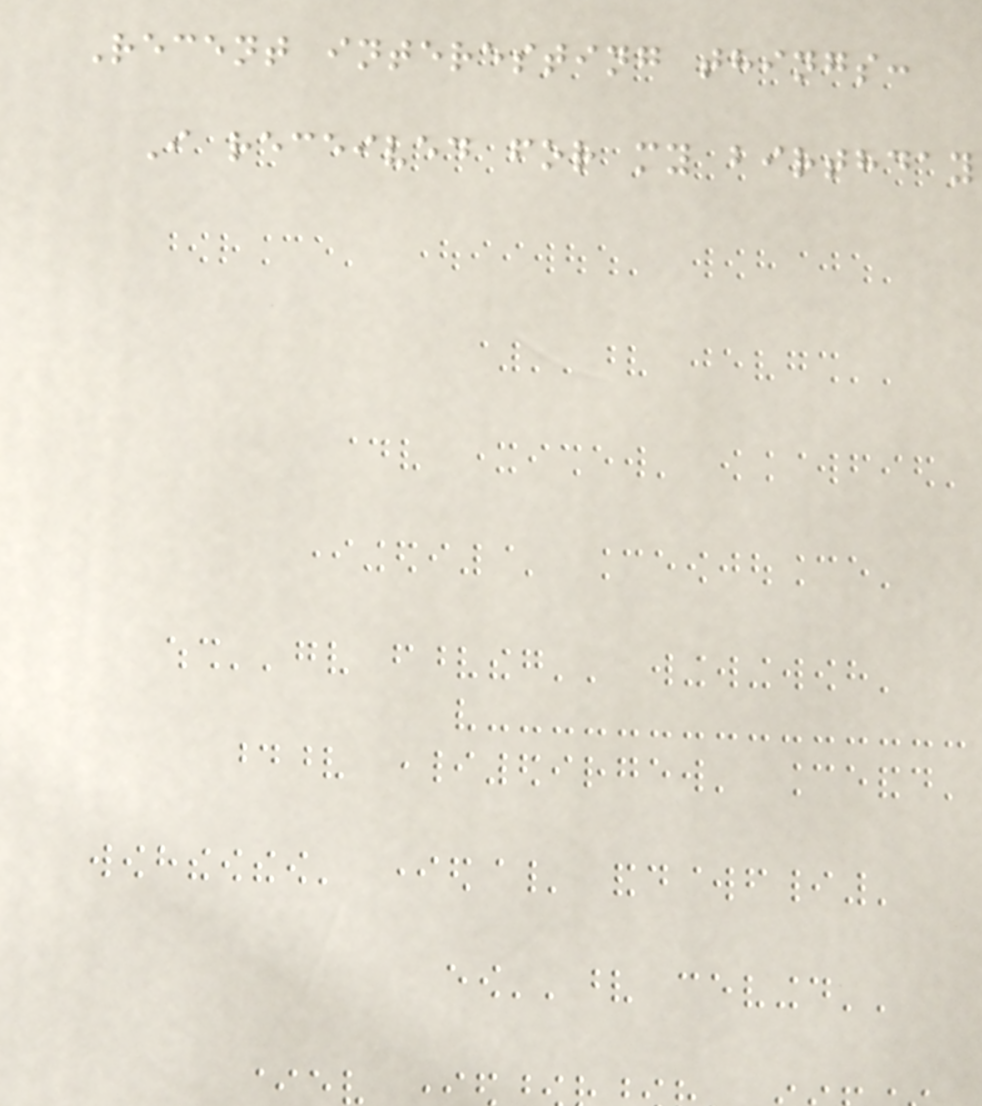Recent interesting things:
I received for my birthday
